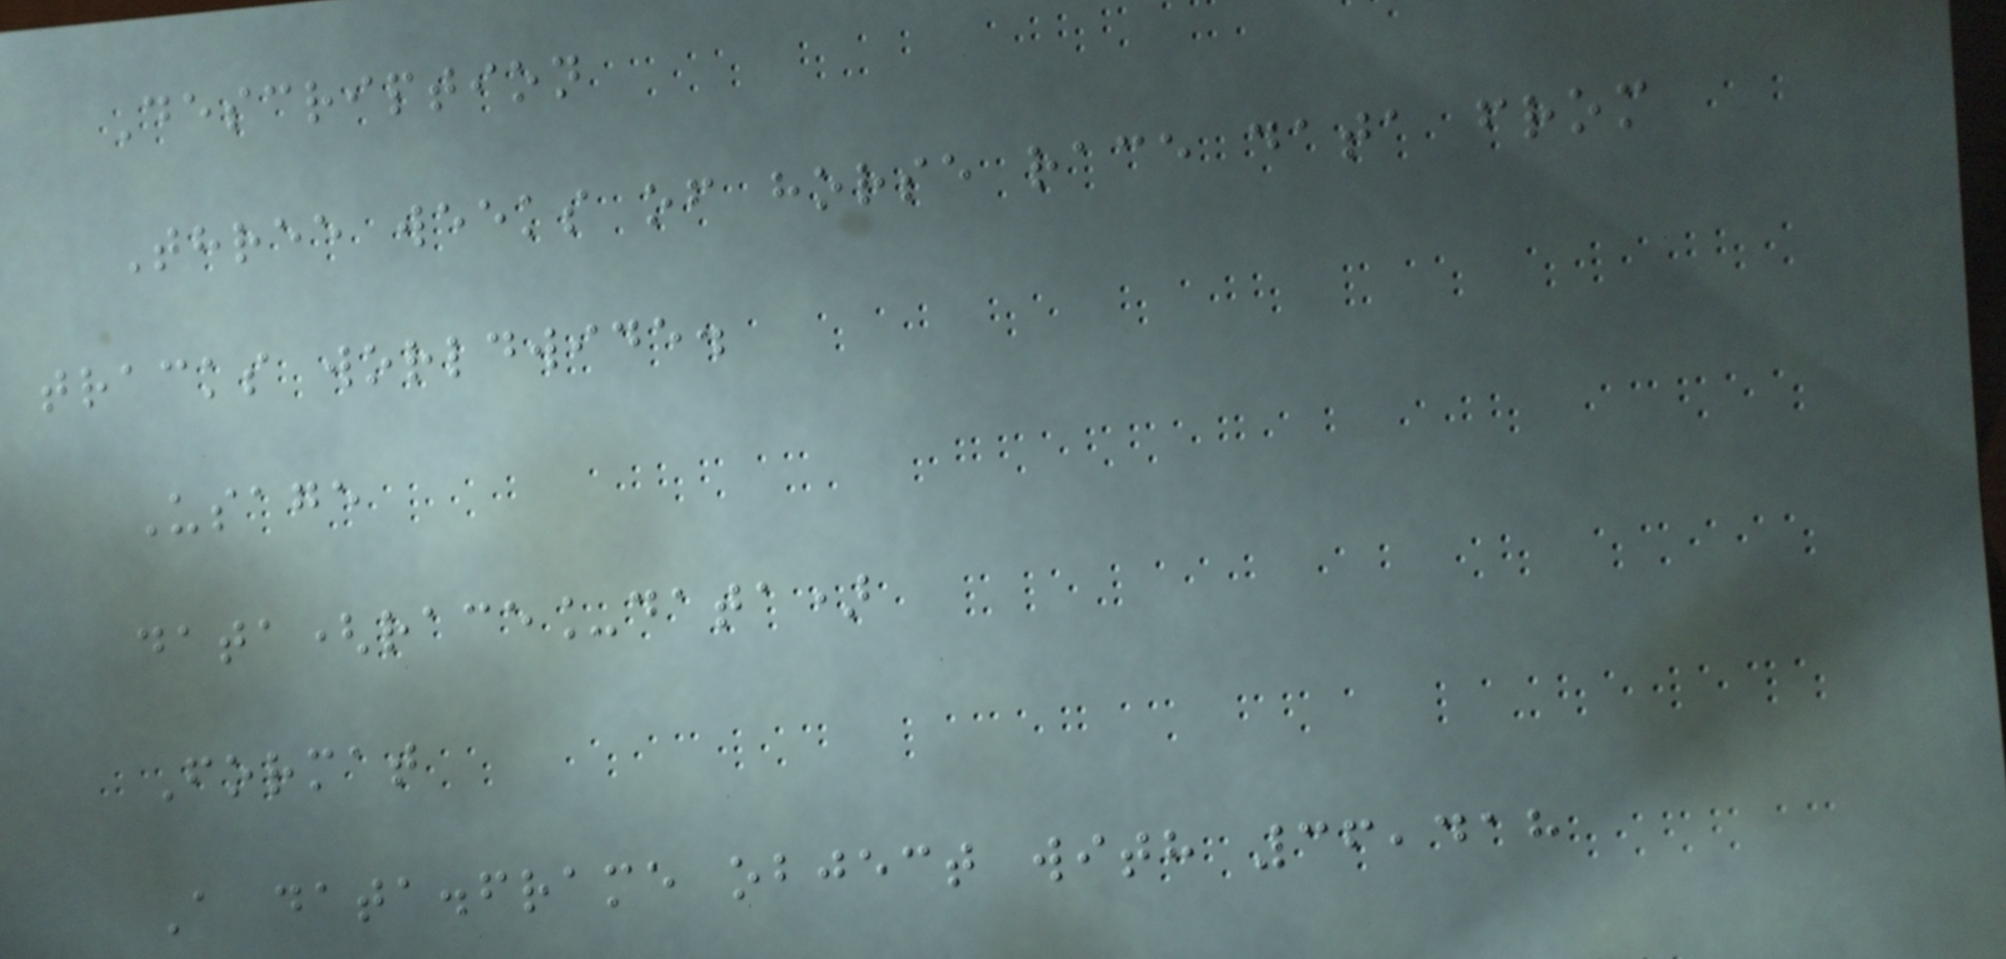Description
Three weeks of horse race data from
tracks worldwide.
Usage
data(race_data)
Format
A data.frame object with 36,418
